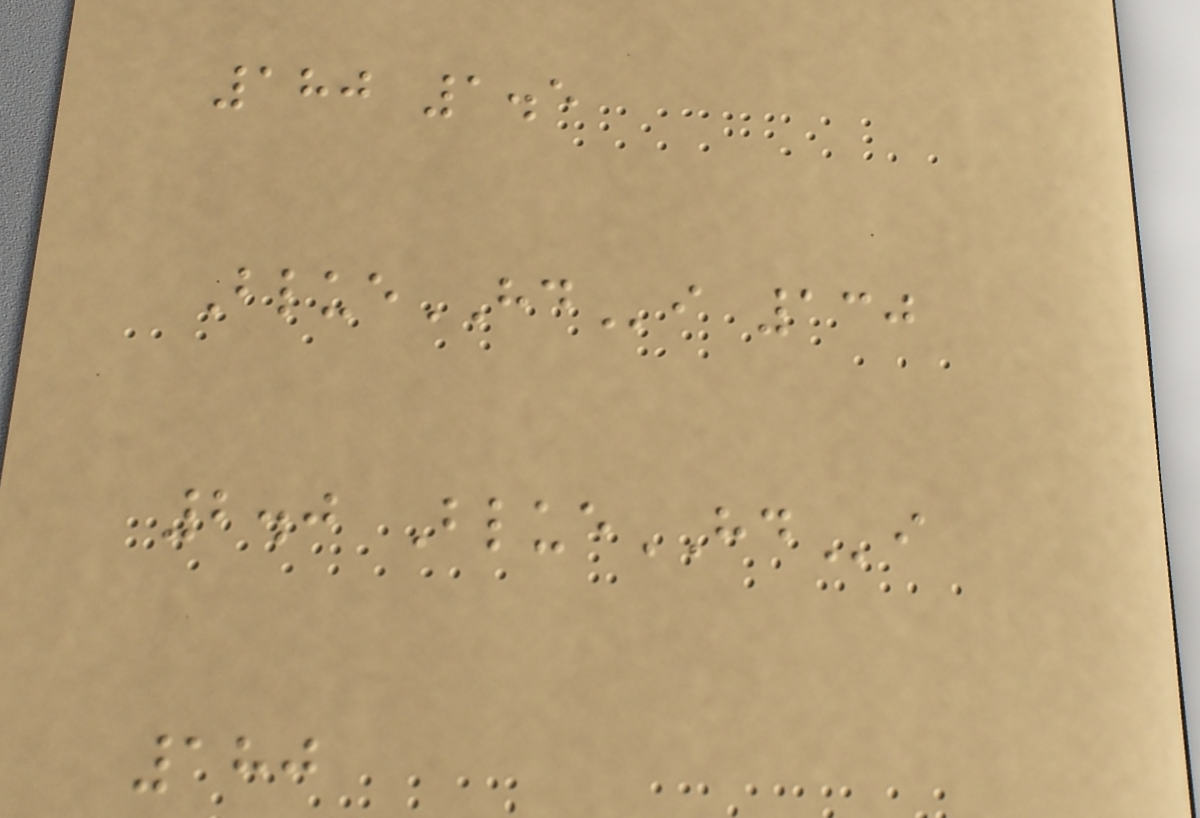180 1.5
BlueHDi 130
2.0 BlueHDi
180
